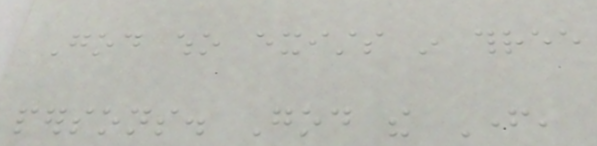God who exists in three
persons. God the Father,
